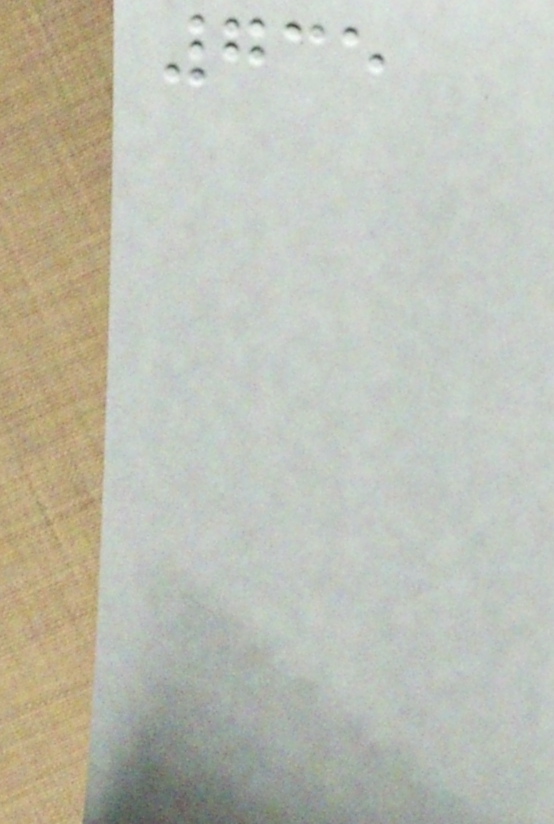735
